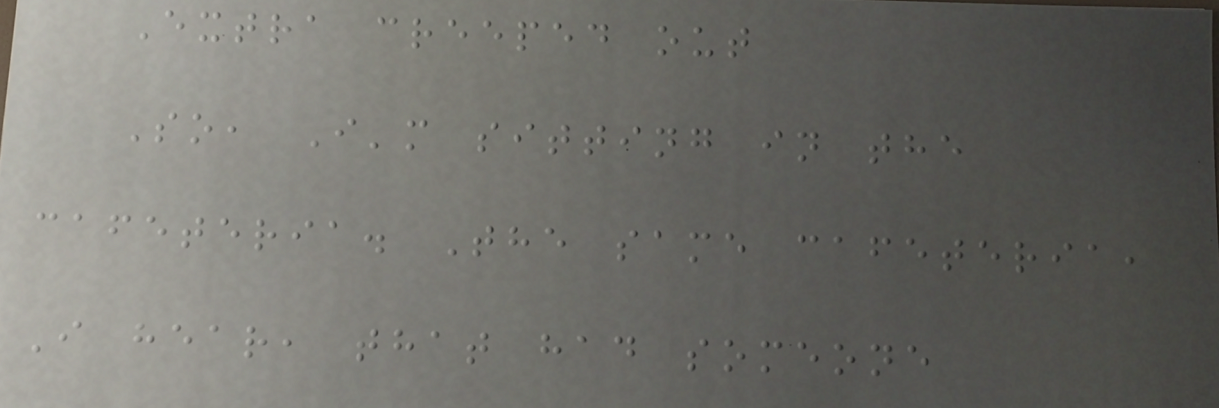Extra creeped out
So, I'm sitting in the
cafeteria. The same cafeteria,
I hear, that had someone
